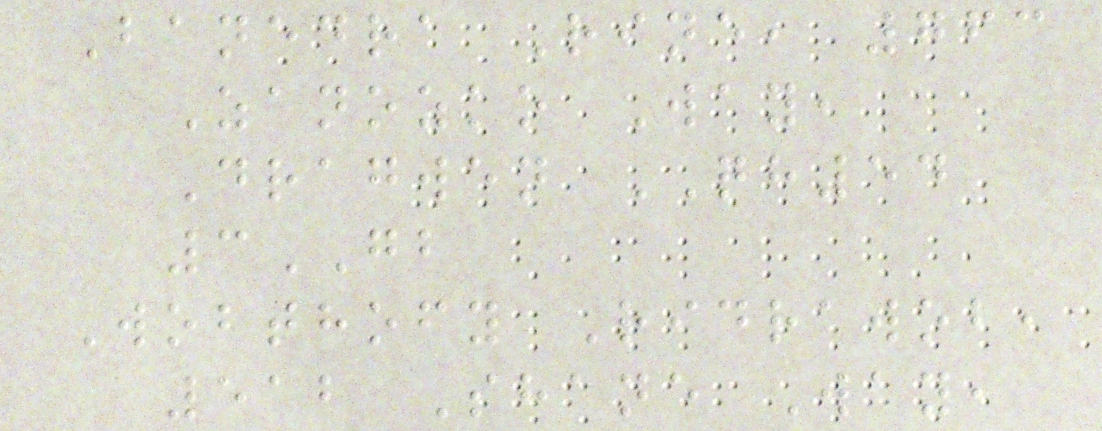Banedra Rine, 763
Zanozko Way,
Dragwen QH54
3GB
Wobthofy Ridrawob,
512 Shane Way,
